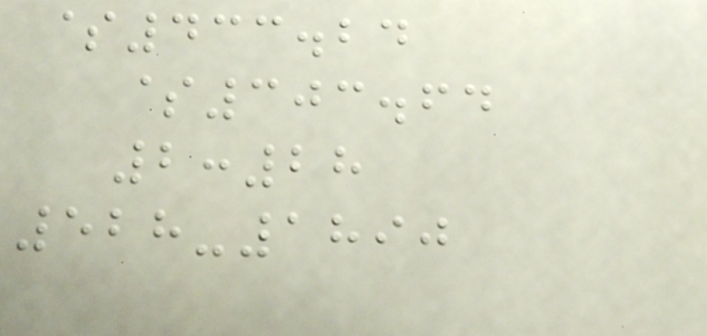$433.24
$303.64
2:28
528-1890
